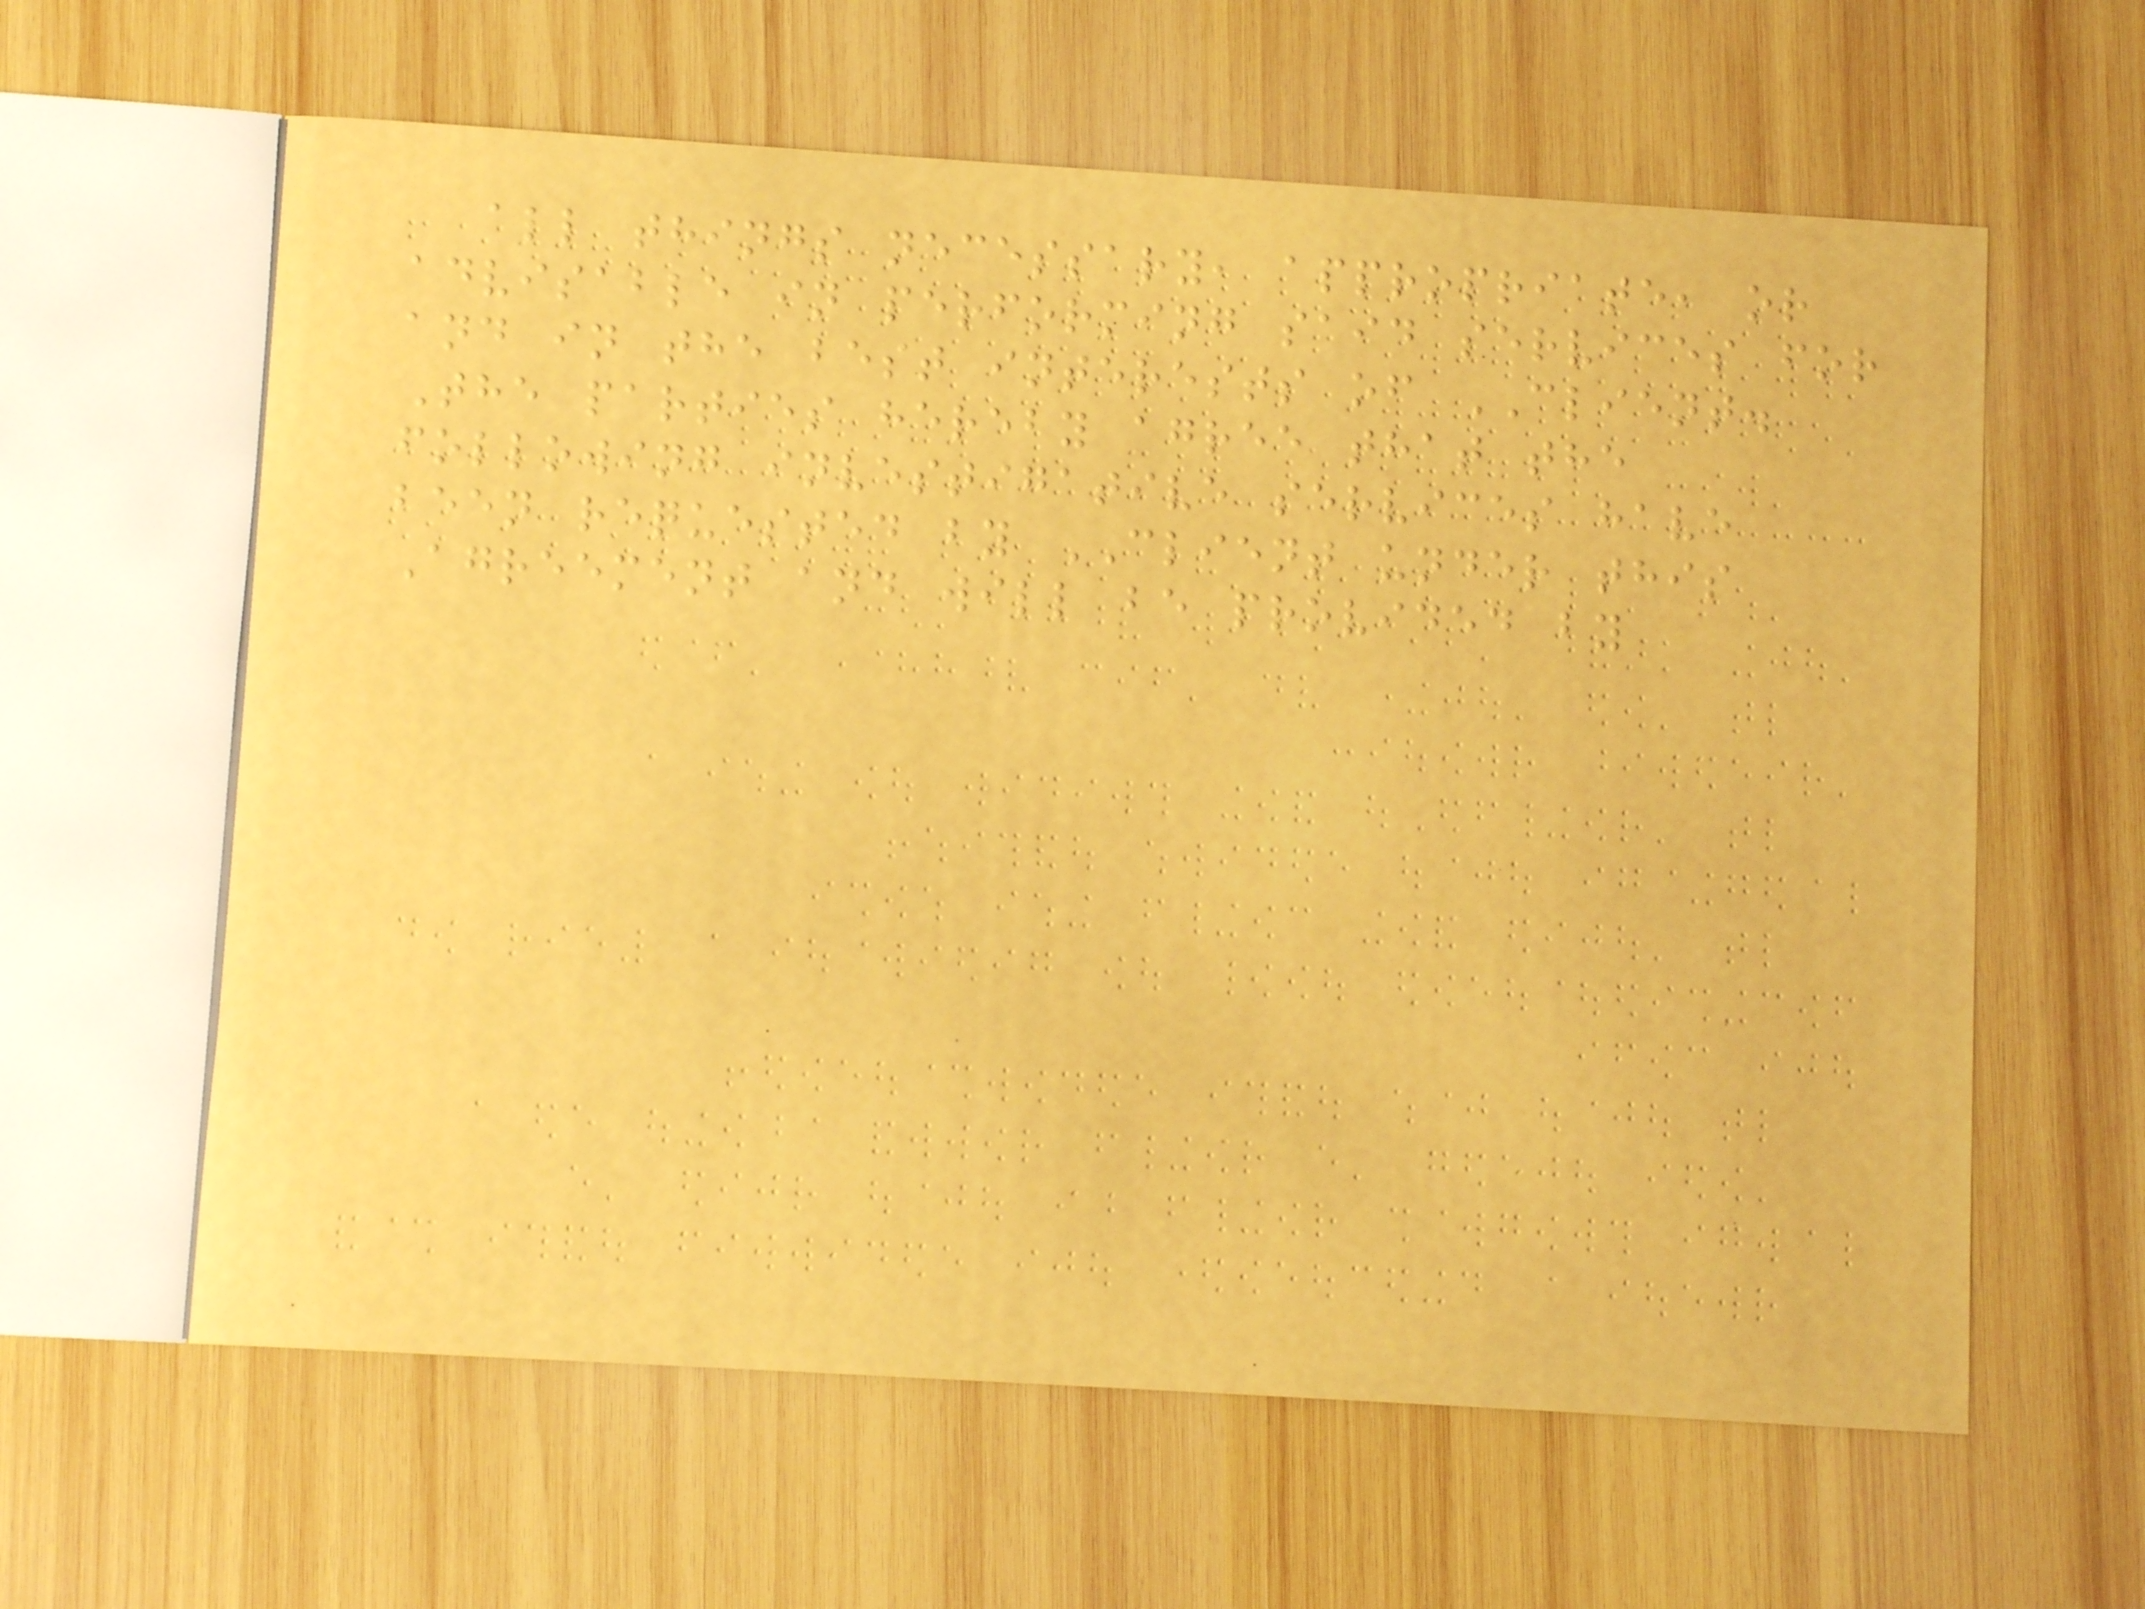all things necessary, appropriate, or
advisable in performing said services for
and in the best interests of CLIENT.
The parties hereby agree that the
following investigative services have
been requested by CLIENT under this
Agreement and will be provided by
